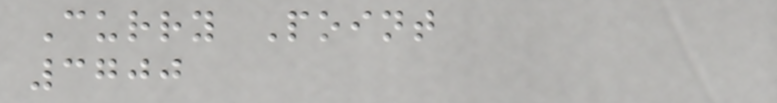Curry Point
3700
